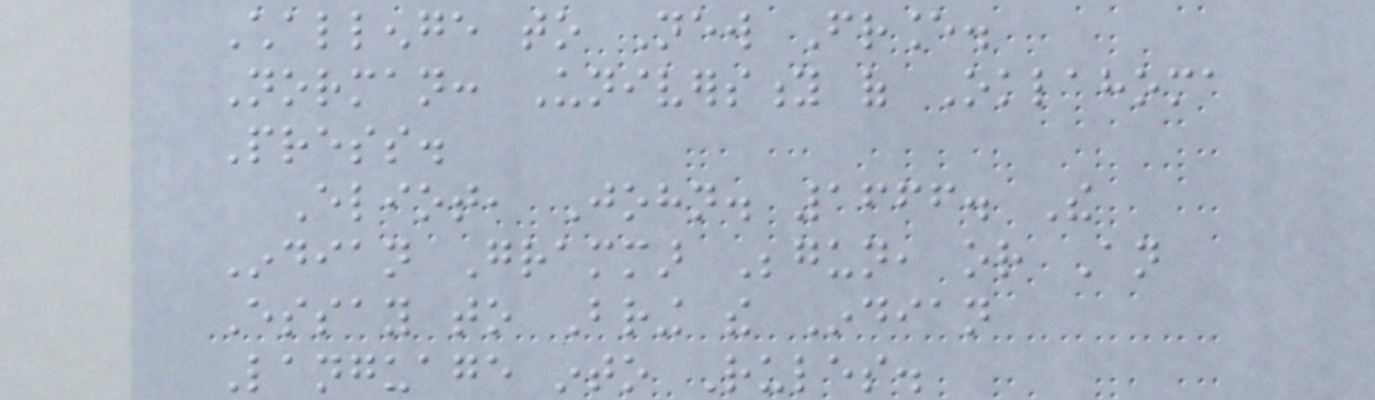Challenge to New France.
Norman: University of Oklahoma
Press.
Eliot, John. 1666. The
Indian Grammar Begun, or An
Essay to Bring the Indian
Language into Rules.
